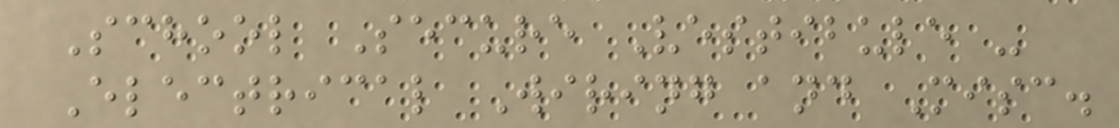School Secure Vestibule -
Electrical Wiring and Misc.
